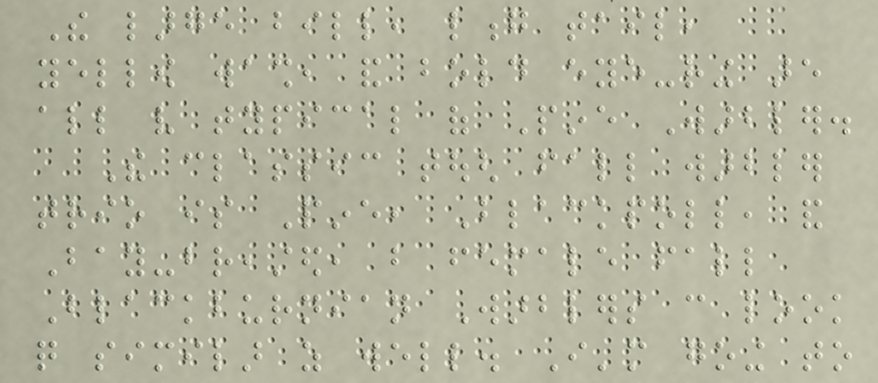The large bill, long tail,
yellow wash, and bold eye-ring are
all very typical of Pine Warbler.
The classic tough fall warbler
trio is Pine, Blackpoll, and
Bay-breasted, but female fall
Blackburnian Warblers can look
quite similar as well. I'm going to
